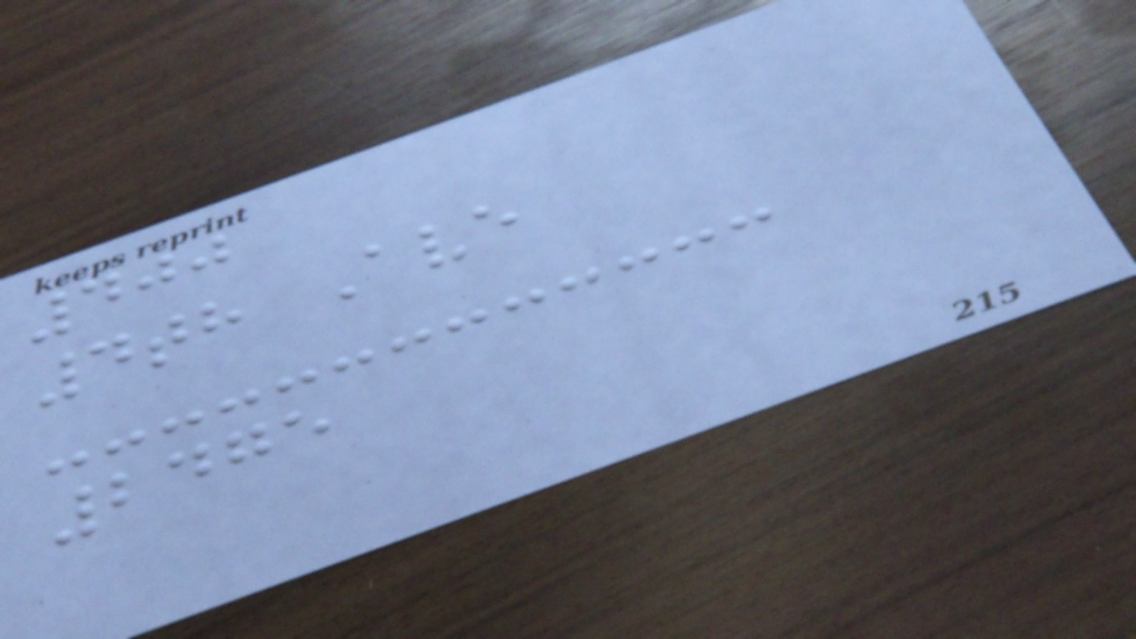400
4th Ave
2475
